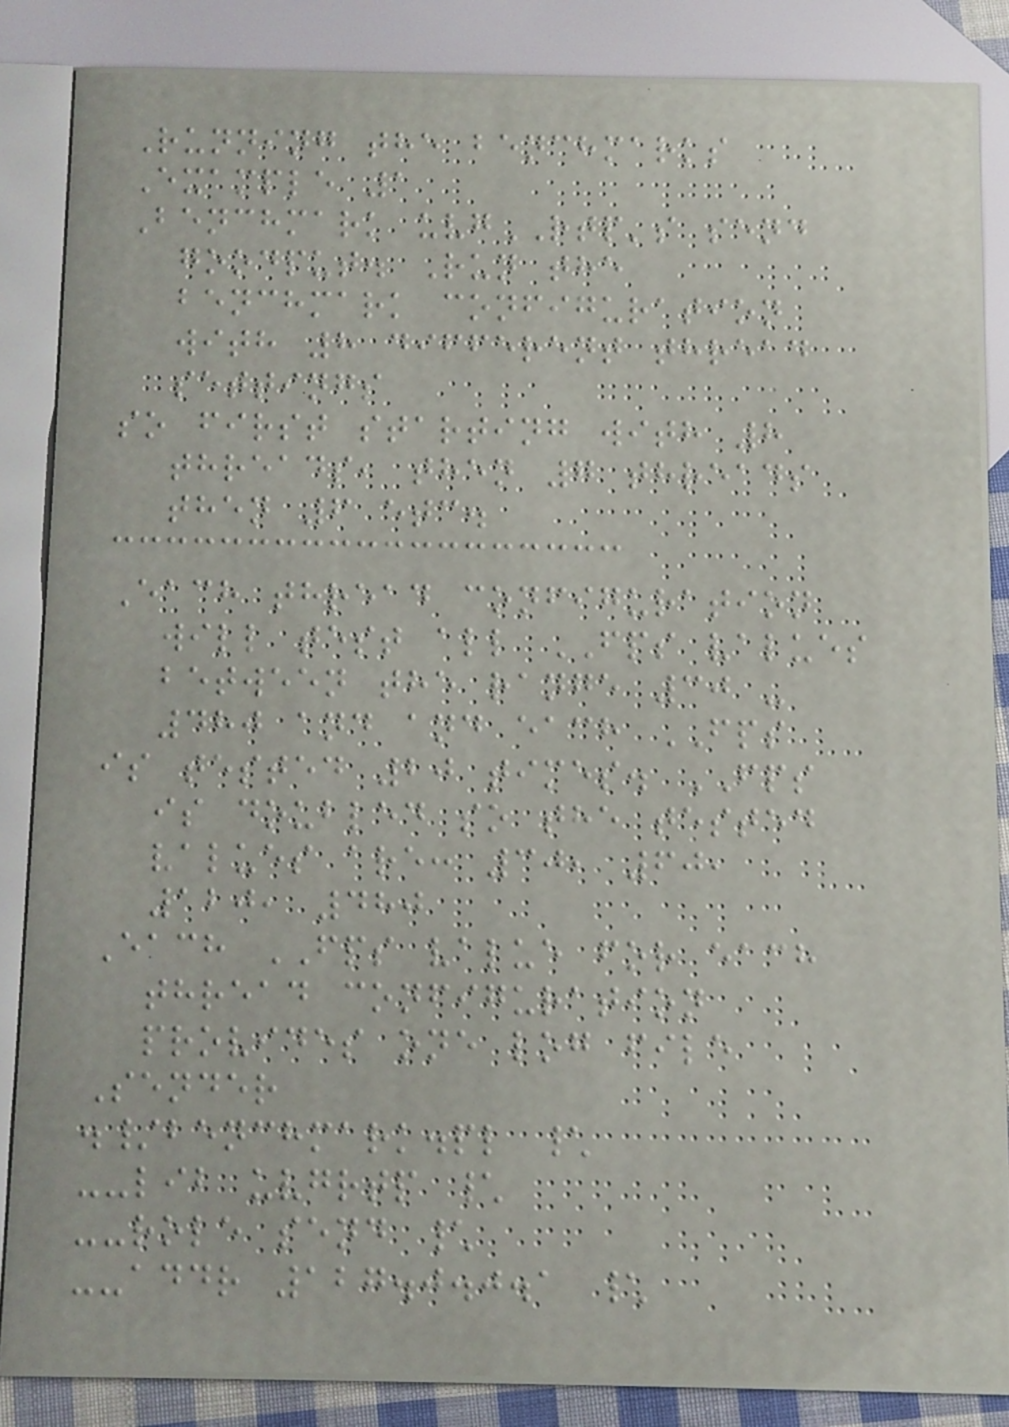Running the benchmarks
Example 1
Benchmark uvgRTP's send
goodput. Run the
benchmark configuration
with 8 different thread
settings
so first starting with 8
threads, then 7 threads
then 6 etc.
Each thread configuration
will test all FPS values
between the range 30 -
480 and and each FPS
is tested 20 times. FPS
is doubled so the tested
values are: 30, 60,
120, 480
Each FPS value for each
thread configuration
provides one log file
Sender
./benchmark.pl \
--lib uvgrtp \
--role send \
--addr 127.0.0.1 \
